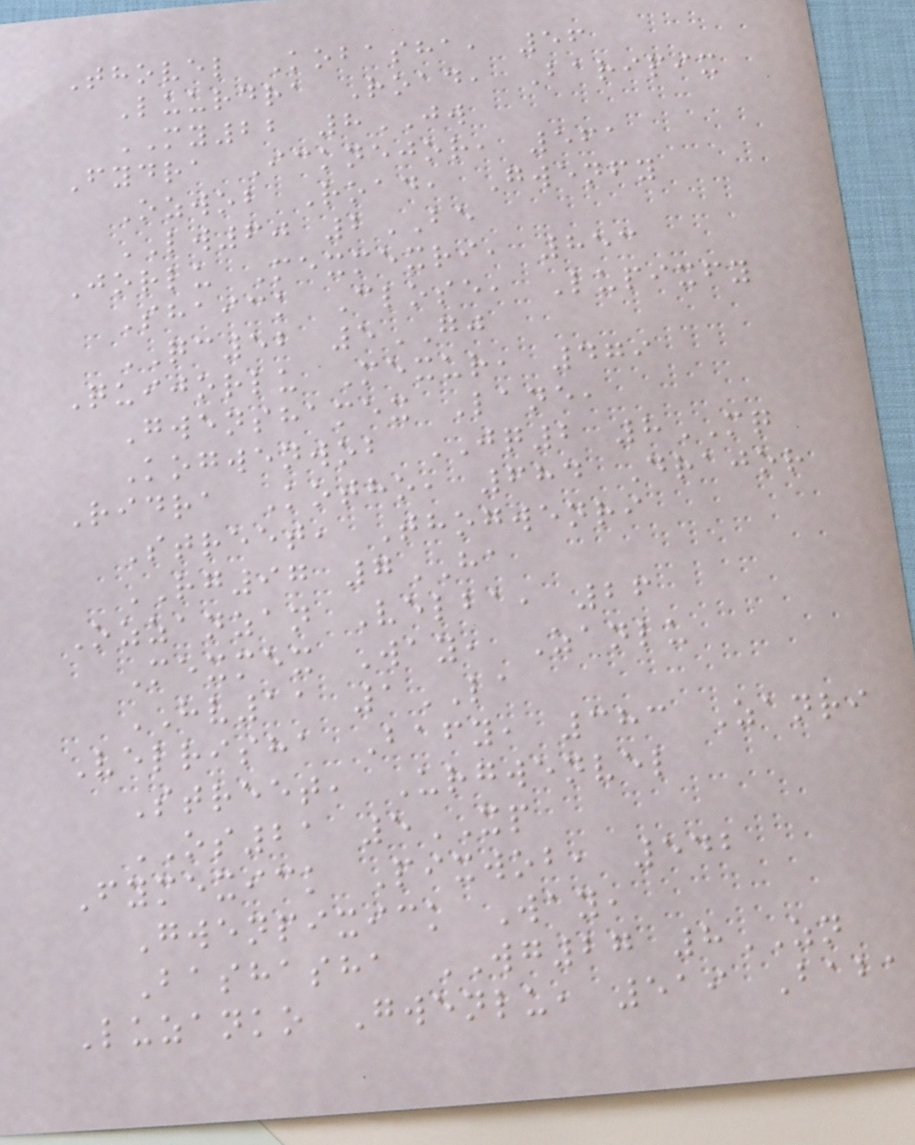Thovel Kobasha, 56
Luurdra Road, Baripix
MY22 8JW
Fydra Icknejor, 561
Ozwob Road, Gwenfy
LW60 2BE
Jorlu Mexmexri, 853
Shaick Close, Lupixfy
QC52 5GJ
Quijorlu Mexur, 479
Gwenshamex Lane,
Kogwenwob JQ2 8MQ
Ridra Kotho, 684 Drajor
Street, Thogwenri
RG97 7HA
Ozzanzan Velba, 26
Mexmex Way, Zanlu
HV11 1LA
Velrisha Bafy, 383 Zanri
Street, Urgwenvel
OS21 5XP
Fymexick Pixwob, 542
Gwenpixick Way,
Bashasha WG27 8ZN
Luzanko Gwenlu, 519 Baba
